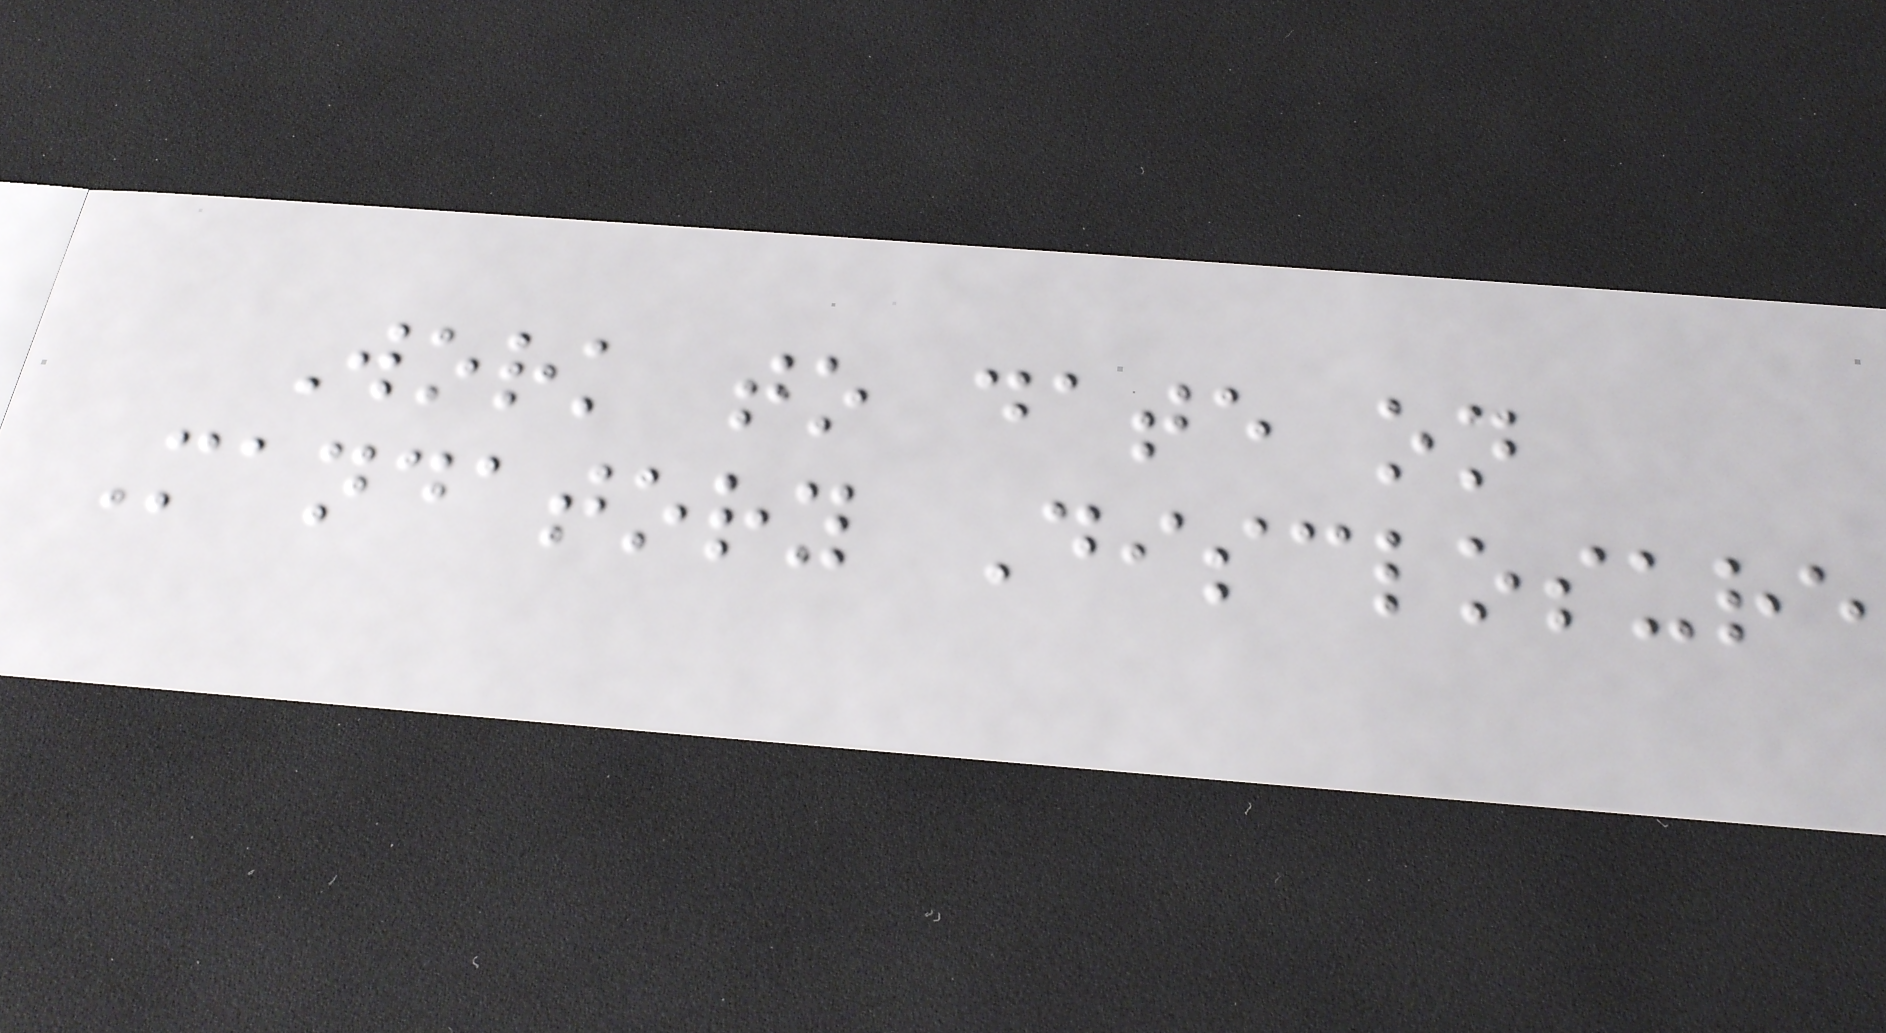Work to date on
Mandatory Disclosure
